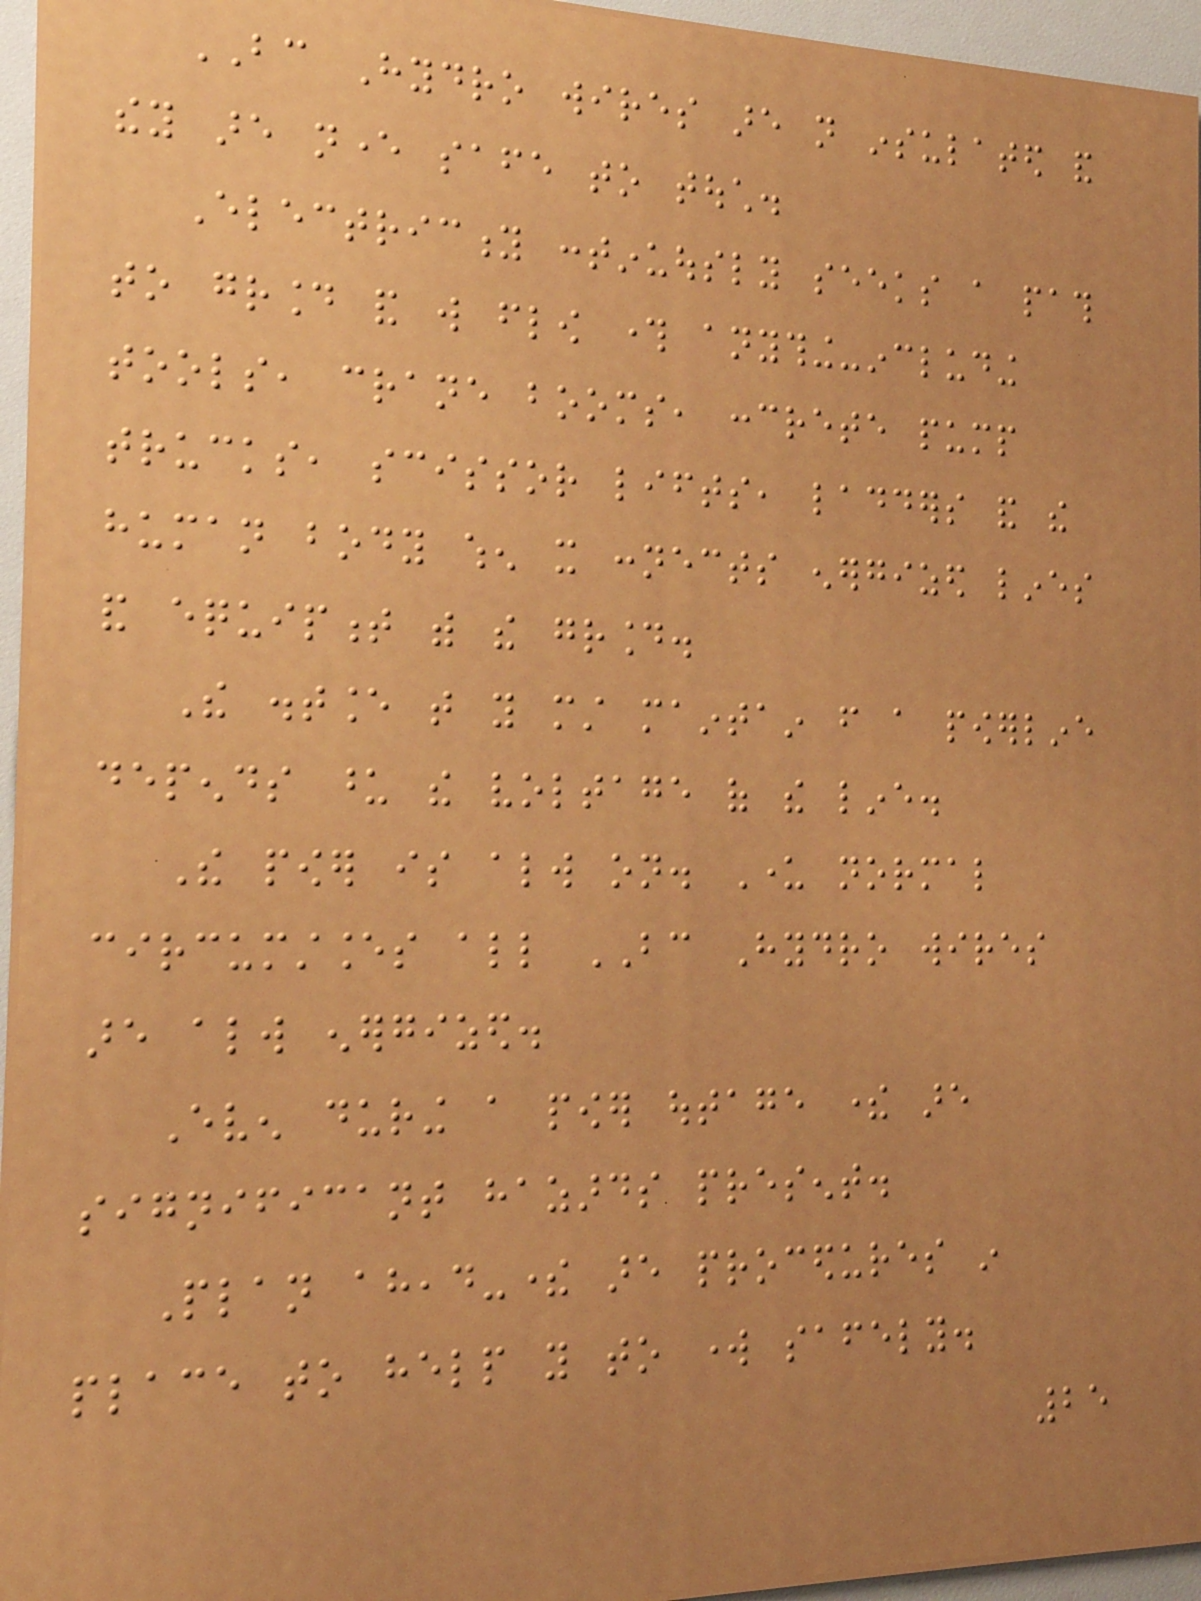BC Hydro wires are not insulated and
they are never safe to touch.
Electricity continuously seeks a path
to ground and will flow through anything-including
tools, crane booms, concrete pump
trucks, scissor lifts, ladders and the
human body when it connects energized lines
and equipment with the ground.
The distance that you must maintain from a powerline
depends upon the voltage of the line.
The power is always on. Under normal
circumstances all BC Hydro wires
are always energized.
Even during a power outage there are
significant hazards present.
Plan ahead-there are procedures in
place to help you to work safely.
25
